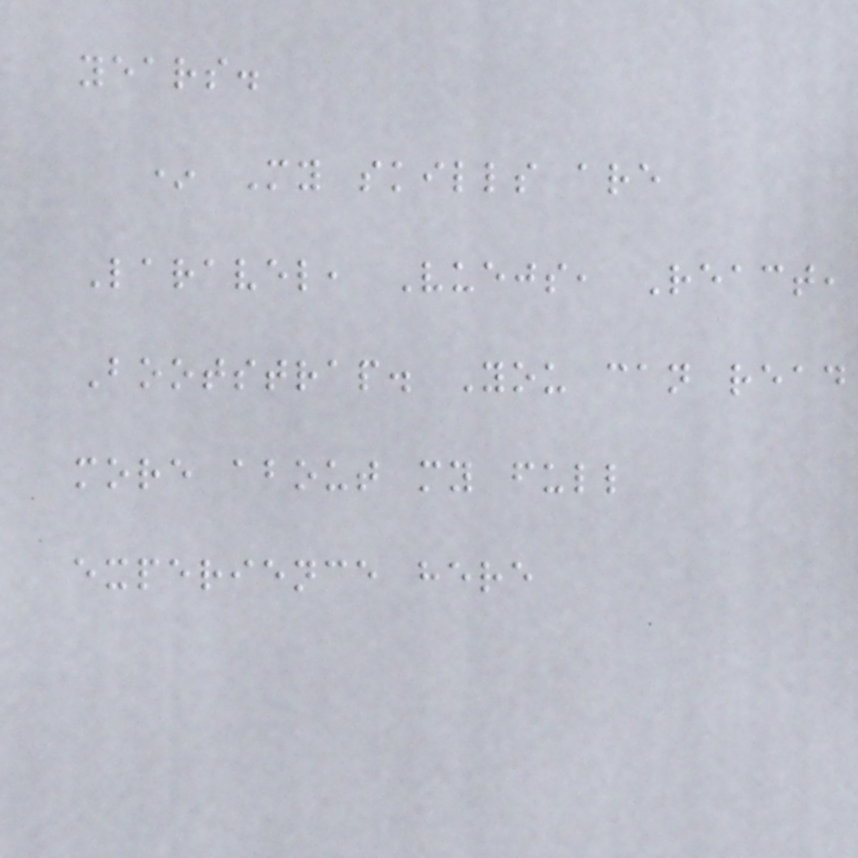years.
* My skills are
Laravel, Vuejs, React,
Bootstrap. You can read
more about my full
experience here
